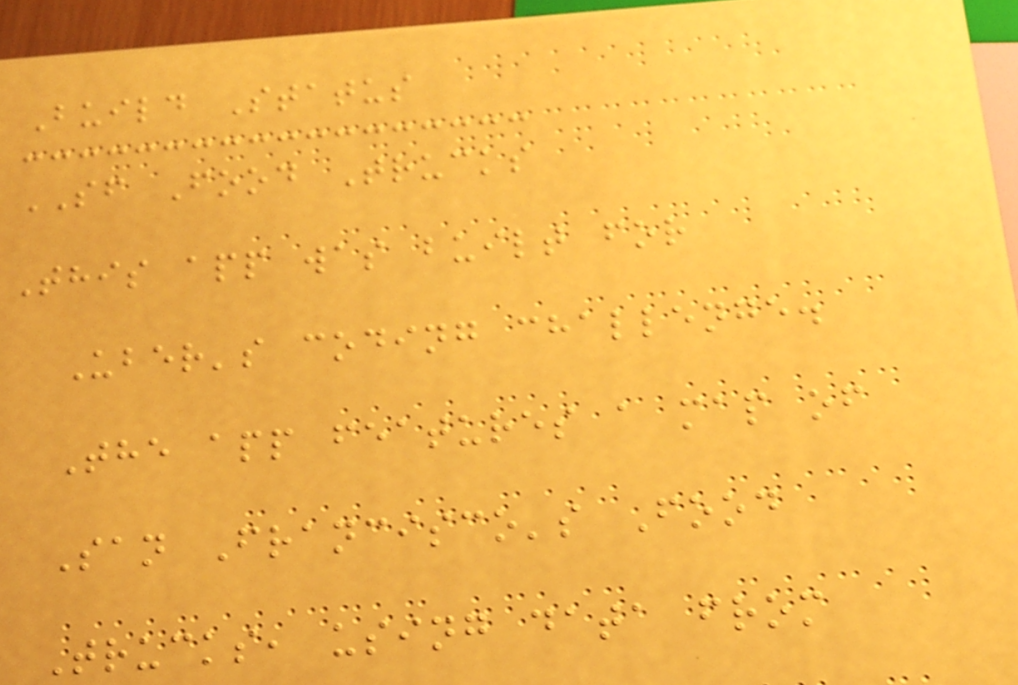Build Status
SF Food Trucks
This app was built for
Uber's coding challenge.
The app features a map of
San Francisco's Food
Trucks, using data from
